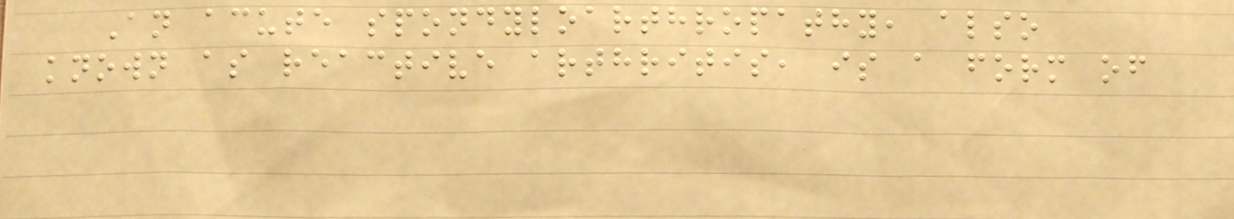An acute spondyloarthropathy, also
known as reactive arthritis, is a form of
